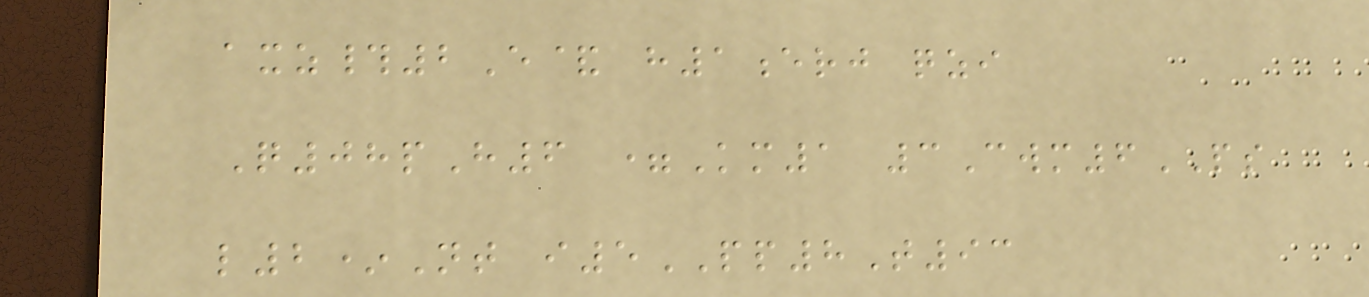axz#2E& h1erj qzi
Q08pH6 =Km1 3Cwm6PS
l2*Nt i5PP8T93
